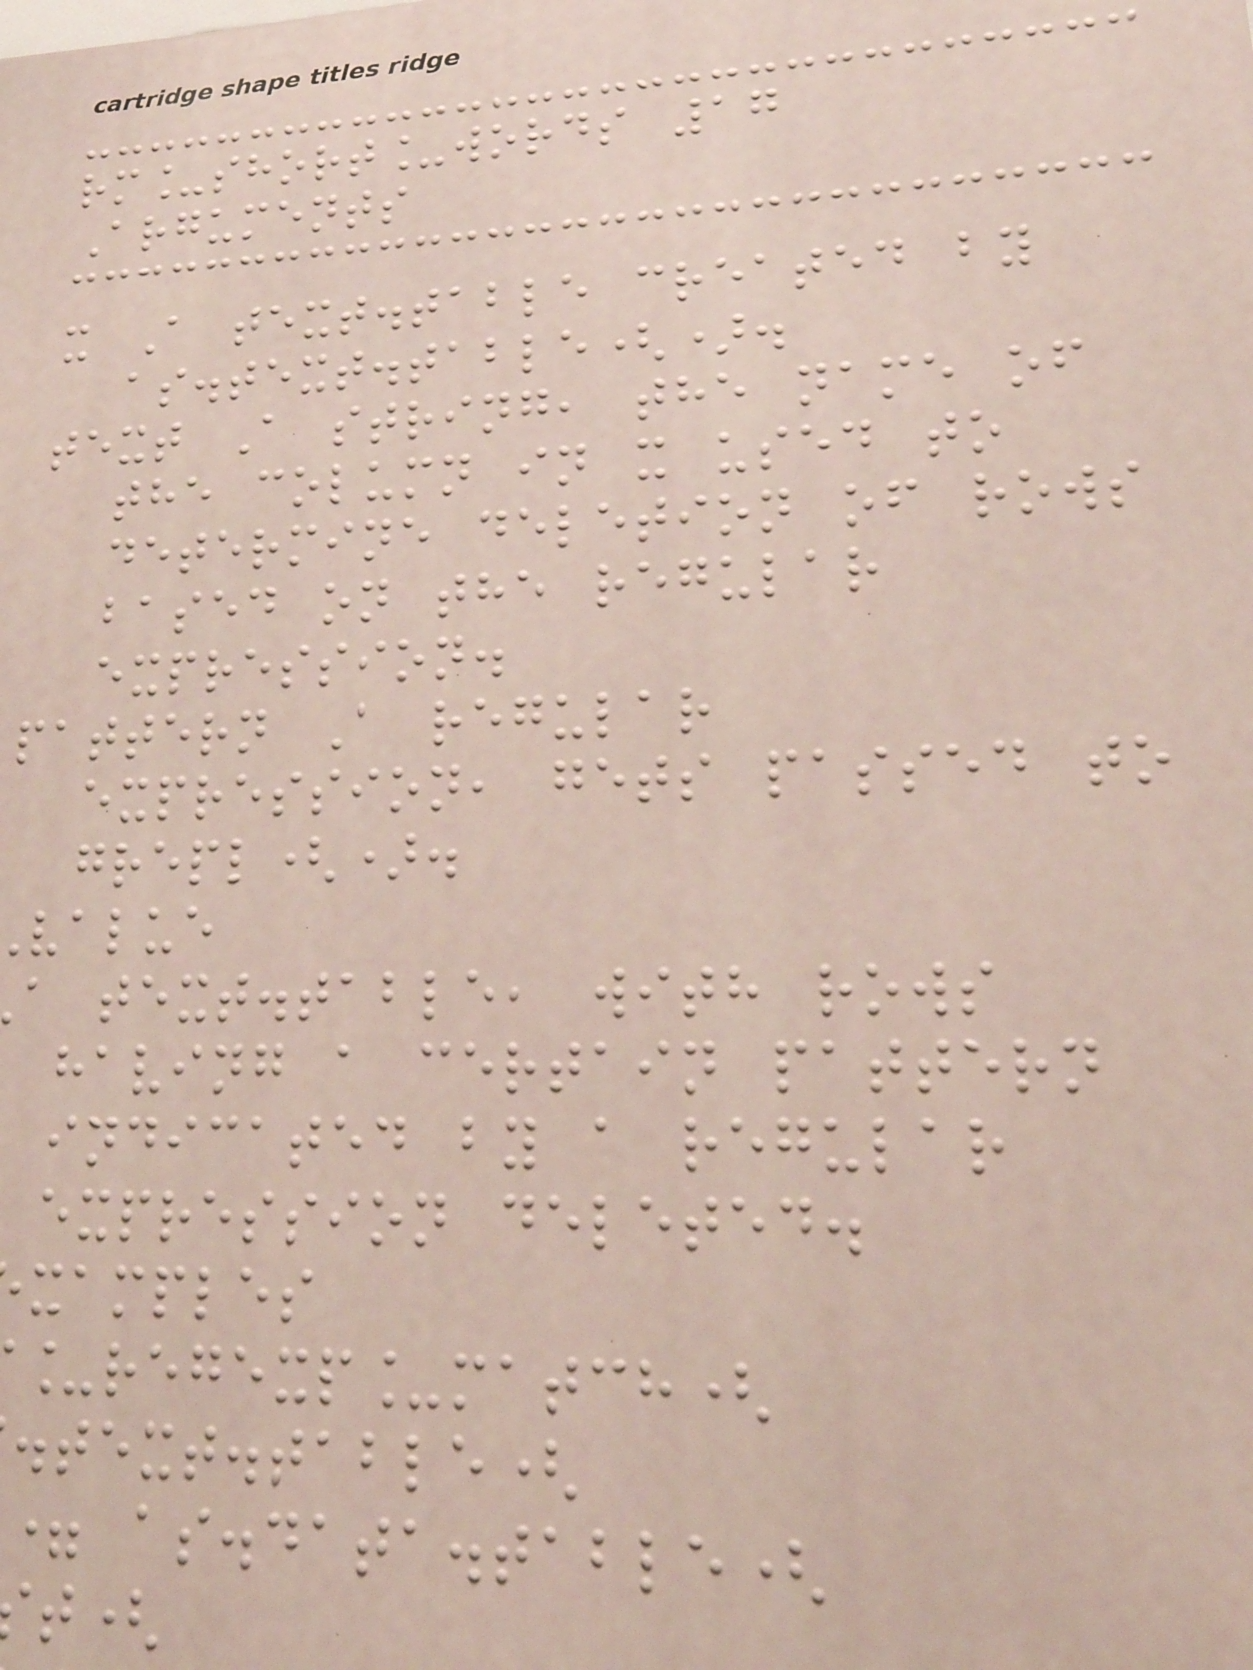rm_short_words 17
Arguments
x A text.table created by
as.text.table().
text A string, the name of
the column in x used to
determine deletion of rows
based on the regular
expression.
pattern A regular
expression, gets passed to
grepl().
value
a text.table, with rows
having a certain pattern
indicated by a regular
expression deleted.
xamples
_regexp_match(
.text.table(
= as.data.table(
